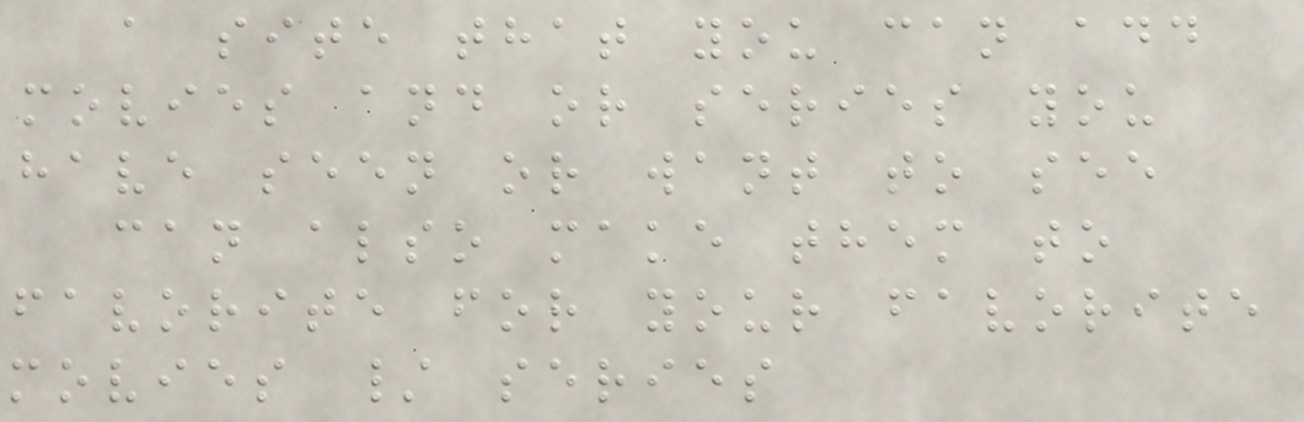a site that you can add
movies and or series you
have seen or want to see
can also make them to
favorite for your favorite
movies / series
